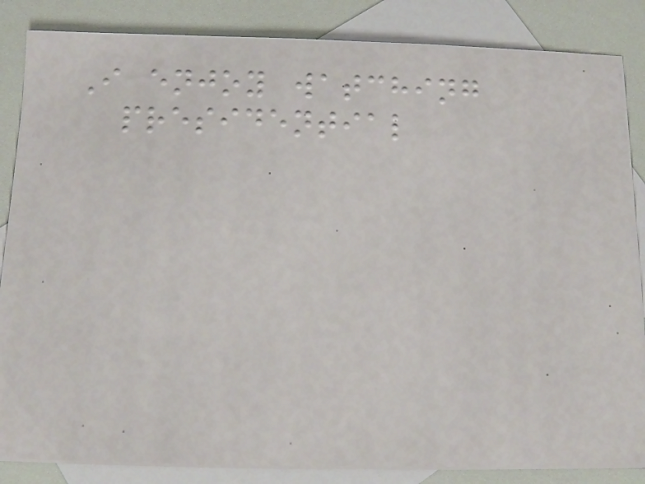I enjoy watching
presidential
